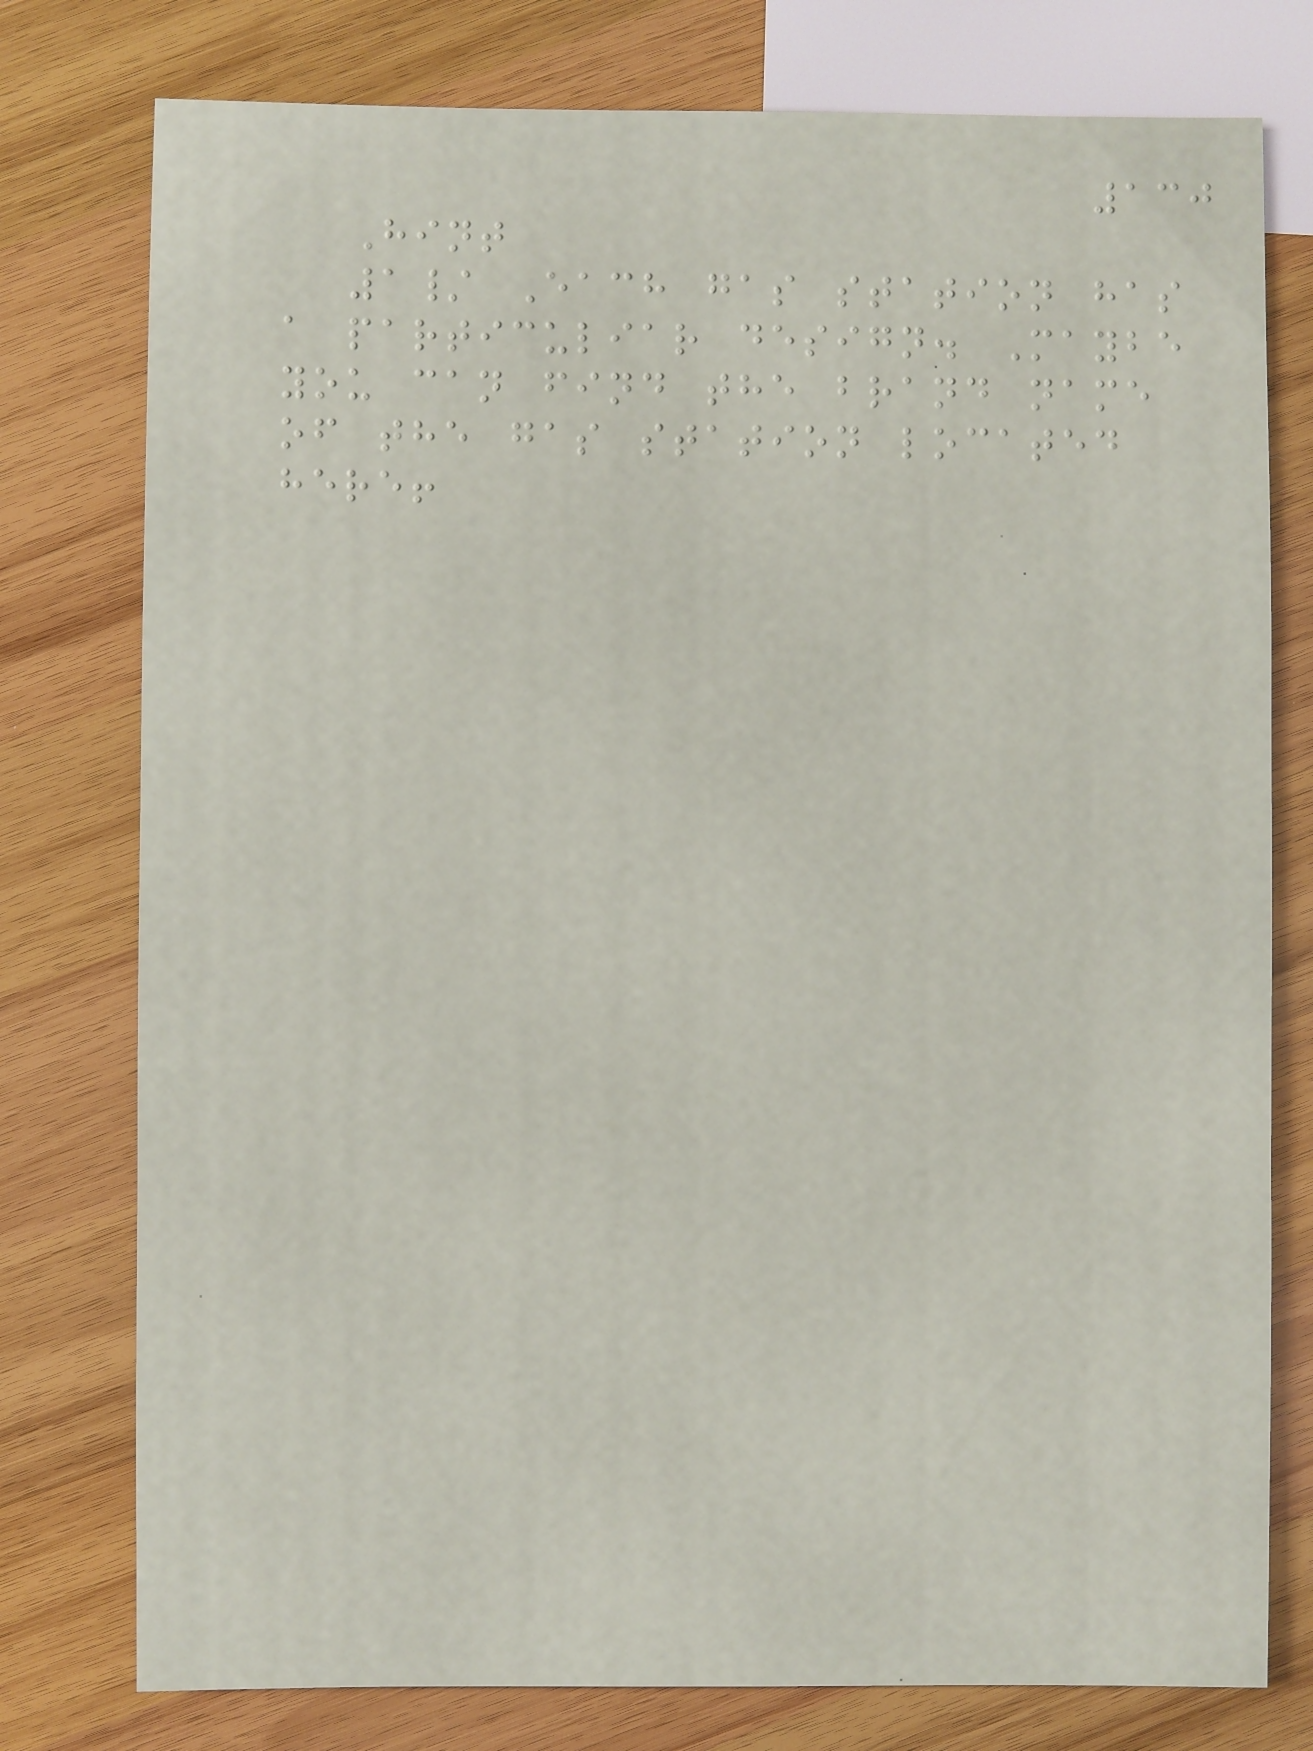130
Hint
1/ Each gas station has
a particuliar design. Maybe
you can find the brand name
of the gas station located
here!
